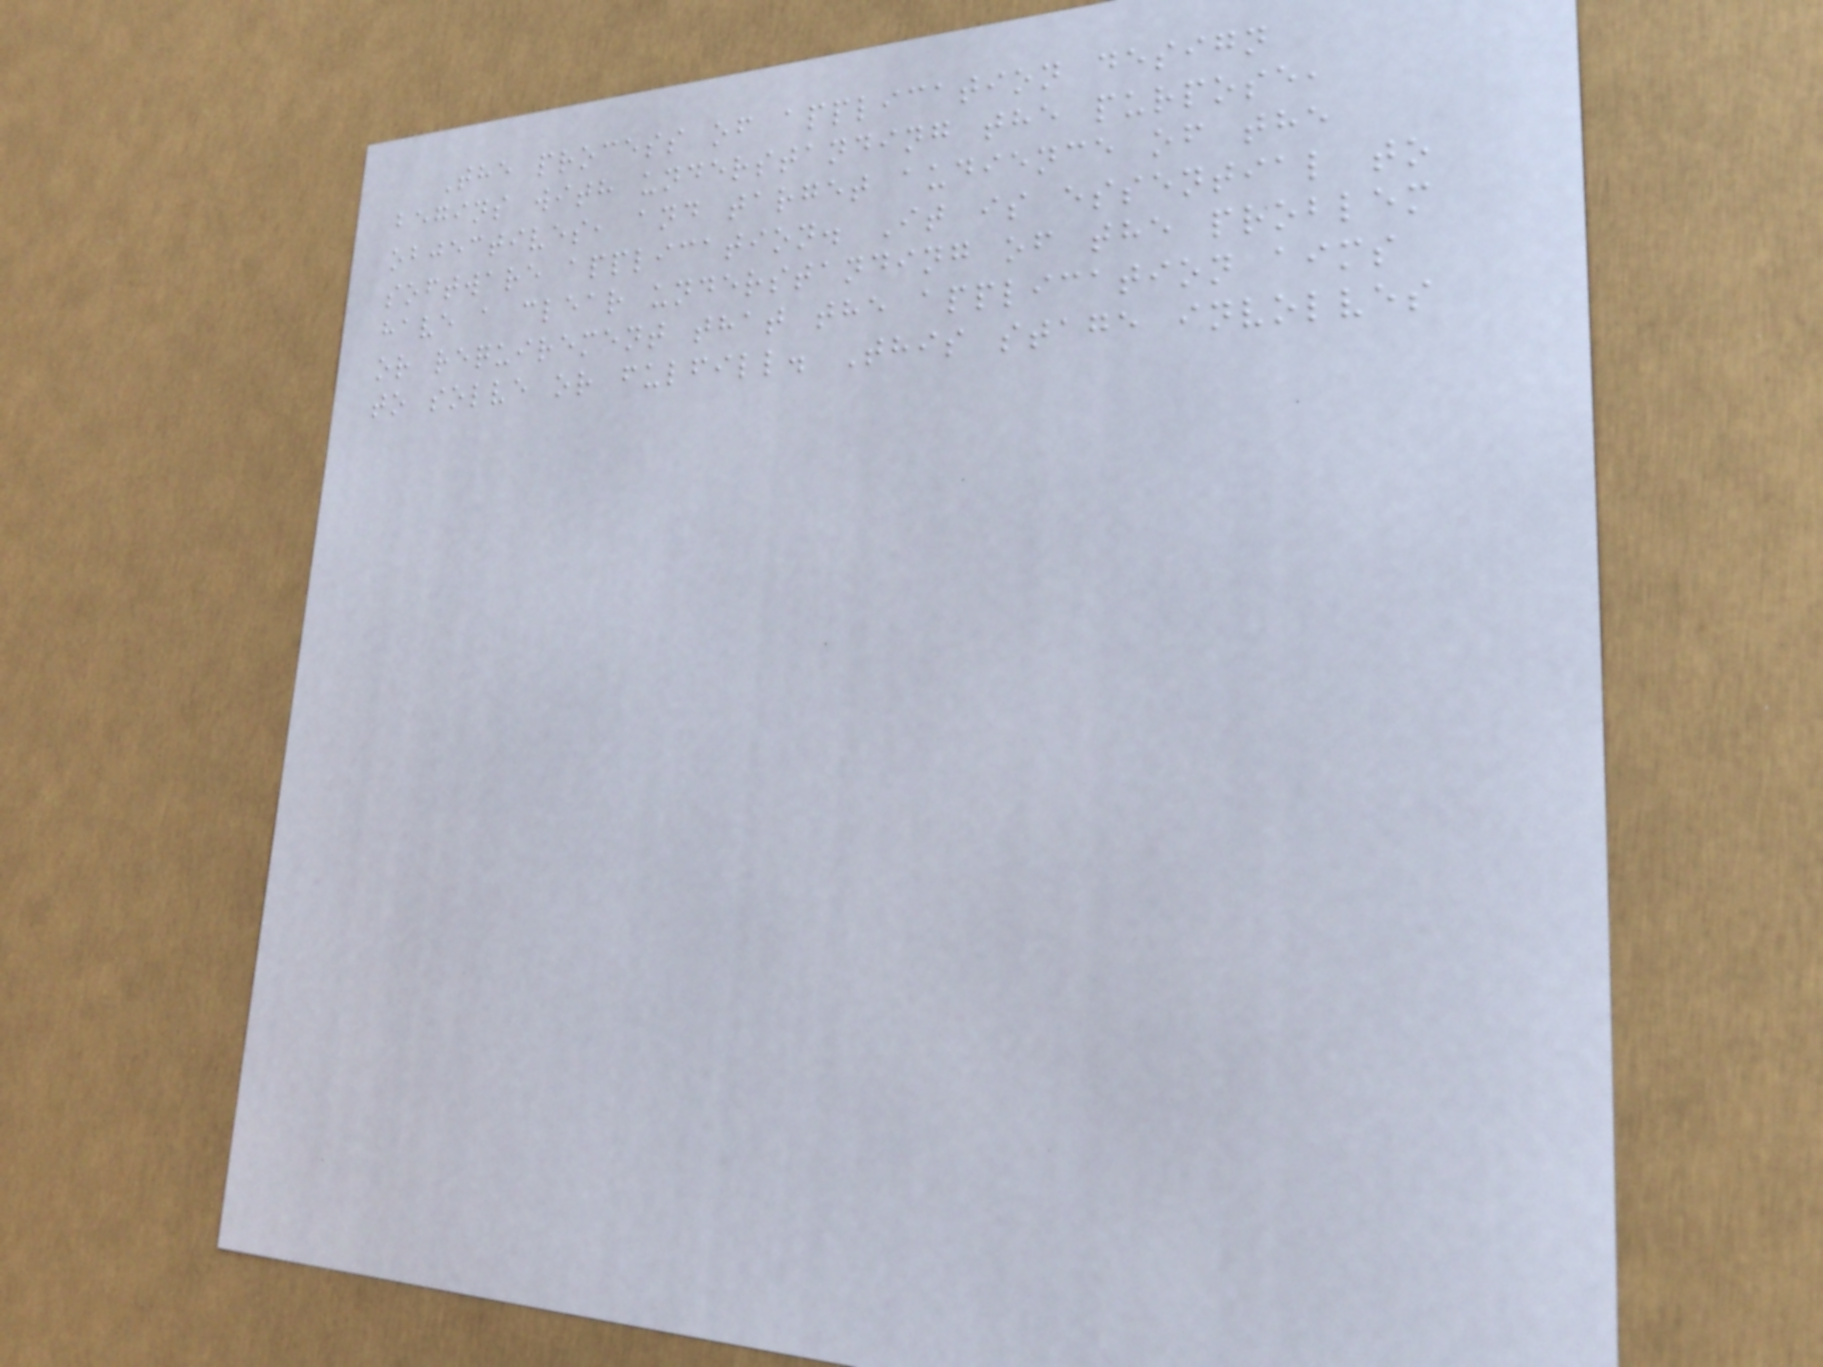The process of application design
begins with understanding the purpose,
objectives, and target audience of the
software application. It is essential to
have a clear understanding of the problem
or requirement that the application aims
to solve or fulfill. This stage involves
